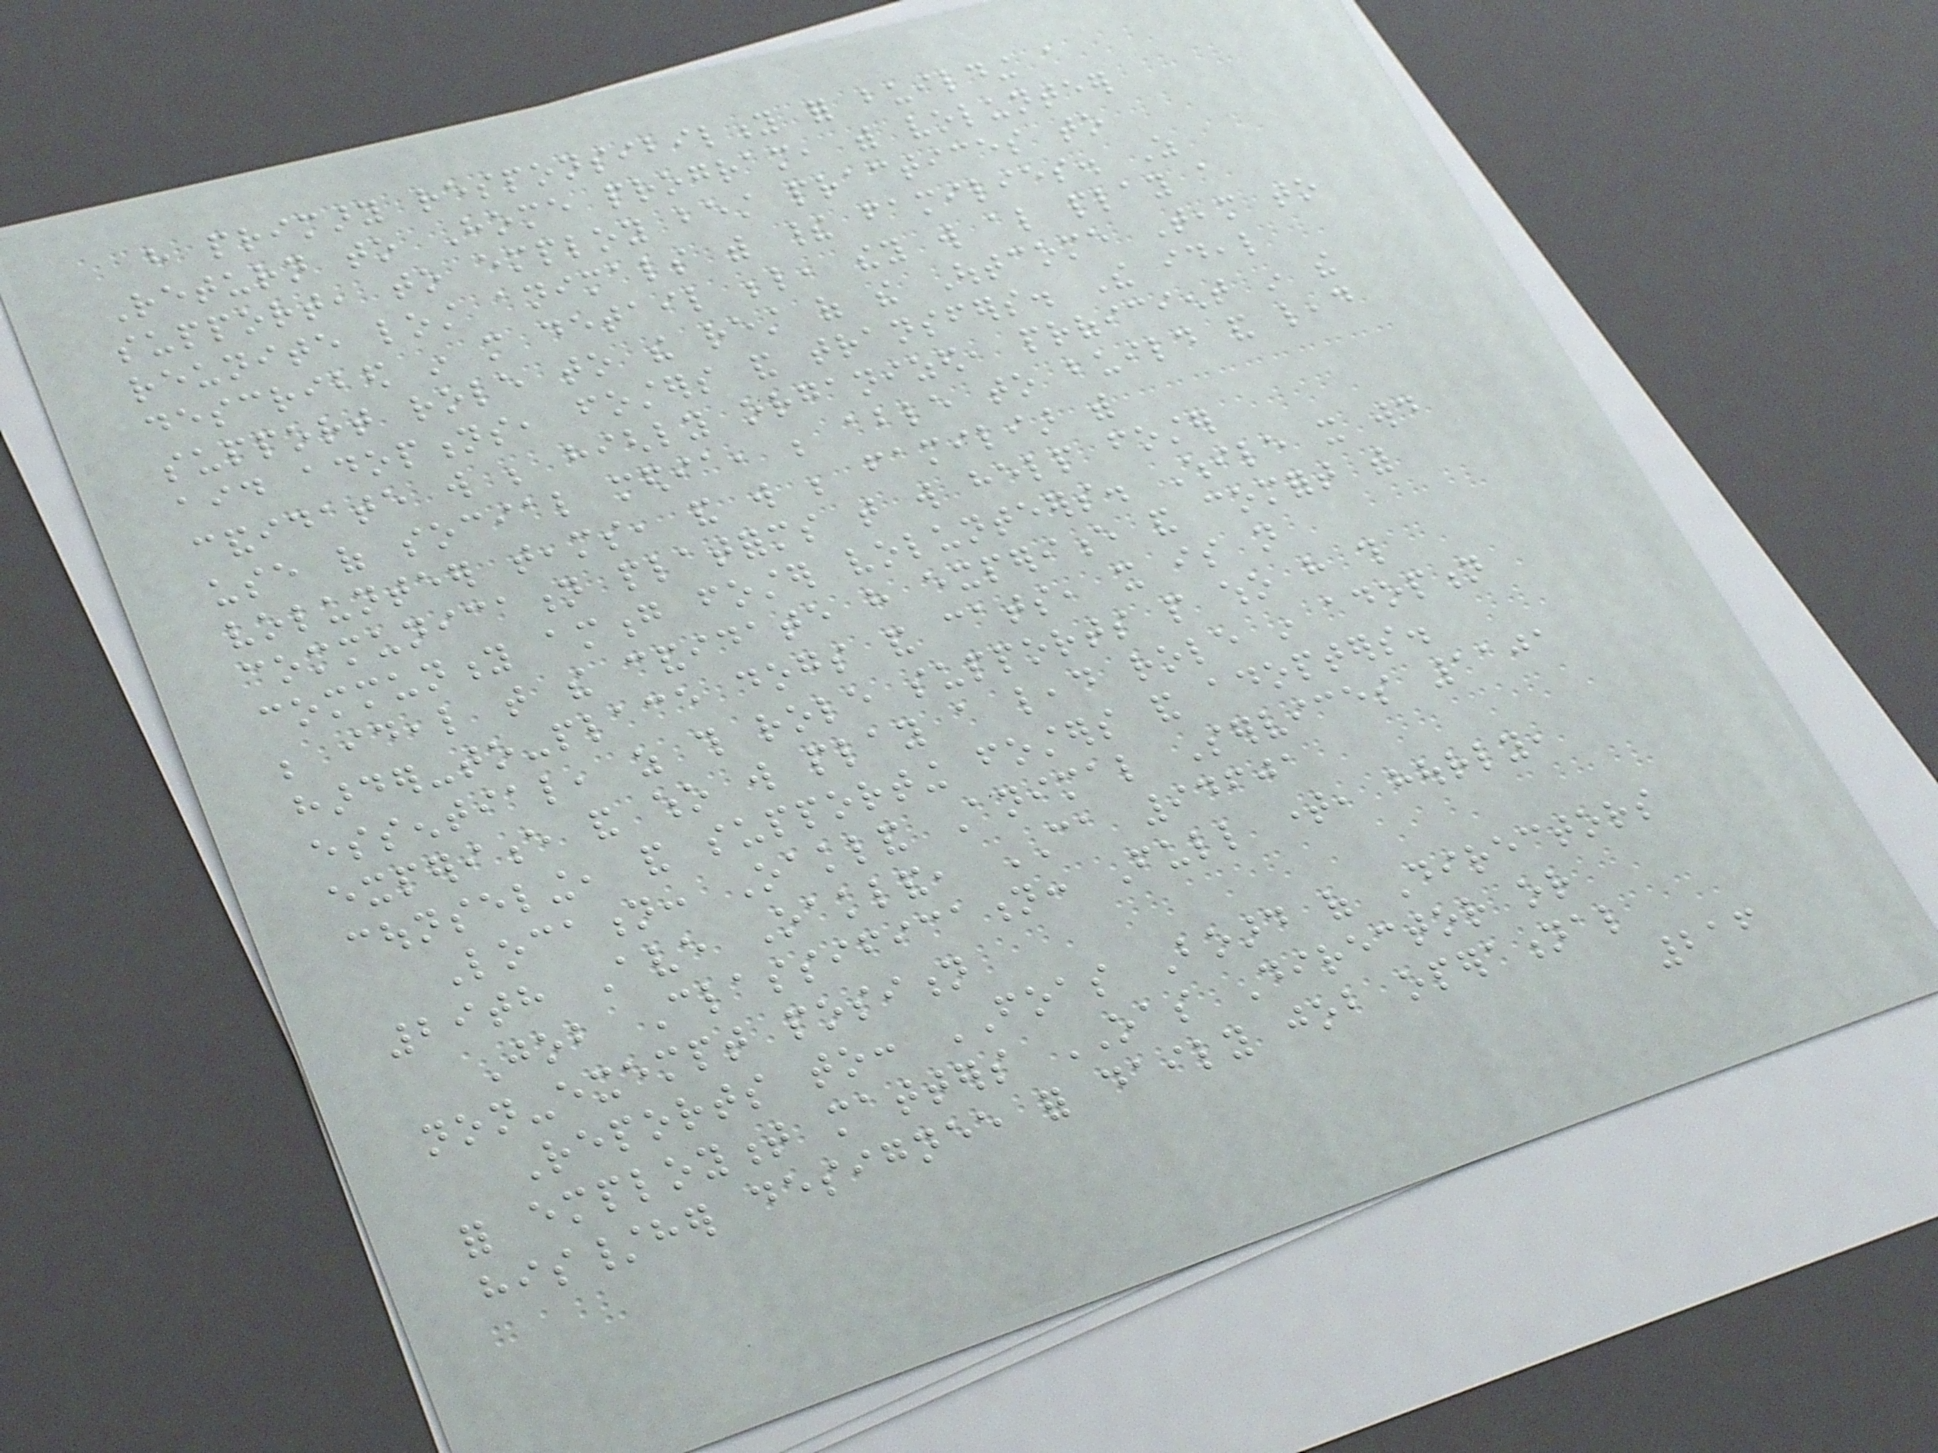have primary responsibility for building a
Return to Home program, with volunteer
support, to employ best practices to
reunite lost animals with their families. As
described in more detail below, they will also play a
support role to the rest of the Outcome Team to
aid adoptions, fosters and transfers. The ideal
candidate will be highly organized, proficient in the
use of social media, be able to build and lead
volunteer teams, and will be familiar with
communication platforms that will help foster
community among foster volunteers. While it would
be ideal that the candidate have experience and comfort with
harder-to-place dogs and cats, it is not
essential, as this role supports people who have this
experience and who will play a lead role in adoption
counseling, and supporting fosters and adopters.
Location: Oakland Animal Services 1101
29th Ave Oakland, CA 94601
Job Classification: Full time, hourly,
non-exempt position
Reports to: FOAS Board of Directors
for employment matters OAS Director or
his/her designee for daily job operational
216
